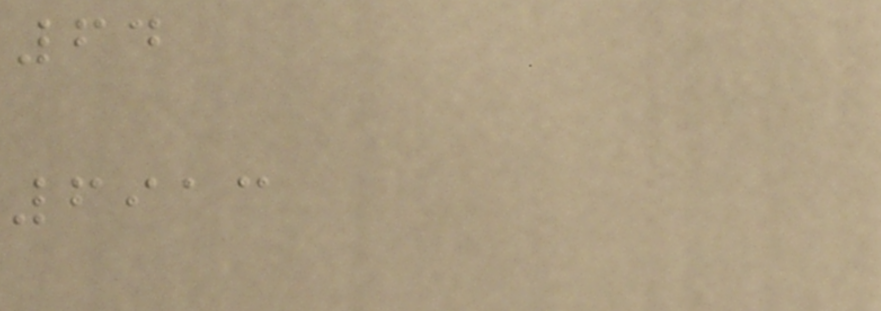64
6913
